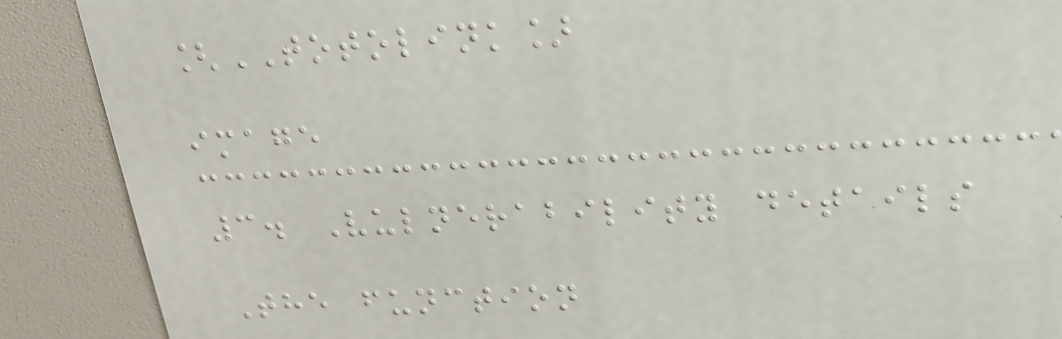[TOTOLINK]
image
3. Vulnerability details
The function
